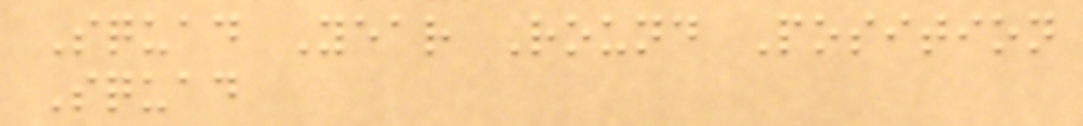Squad Year Round Position
Squad
